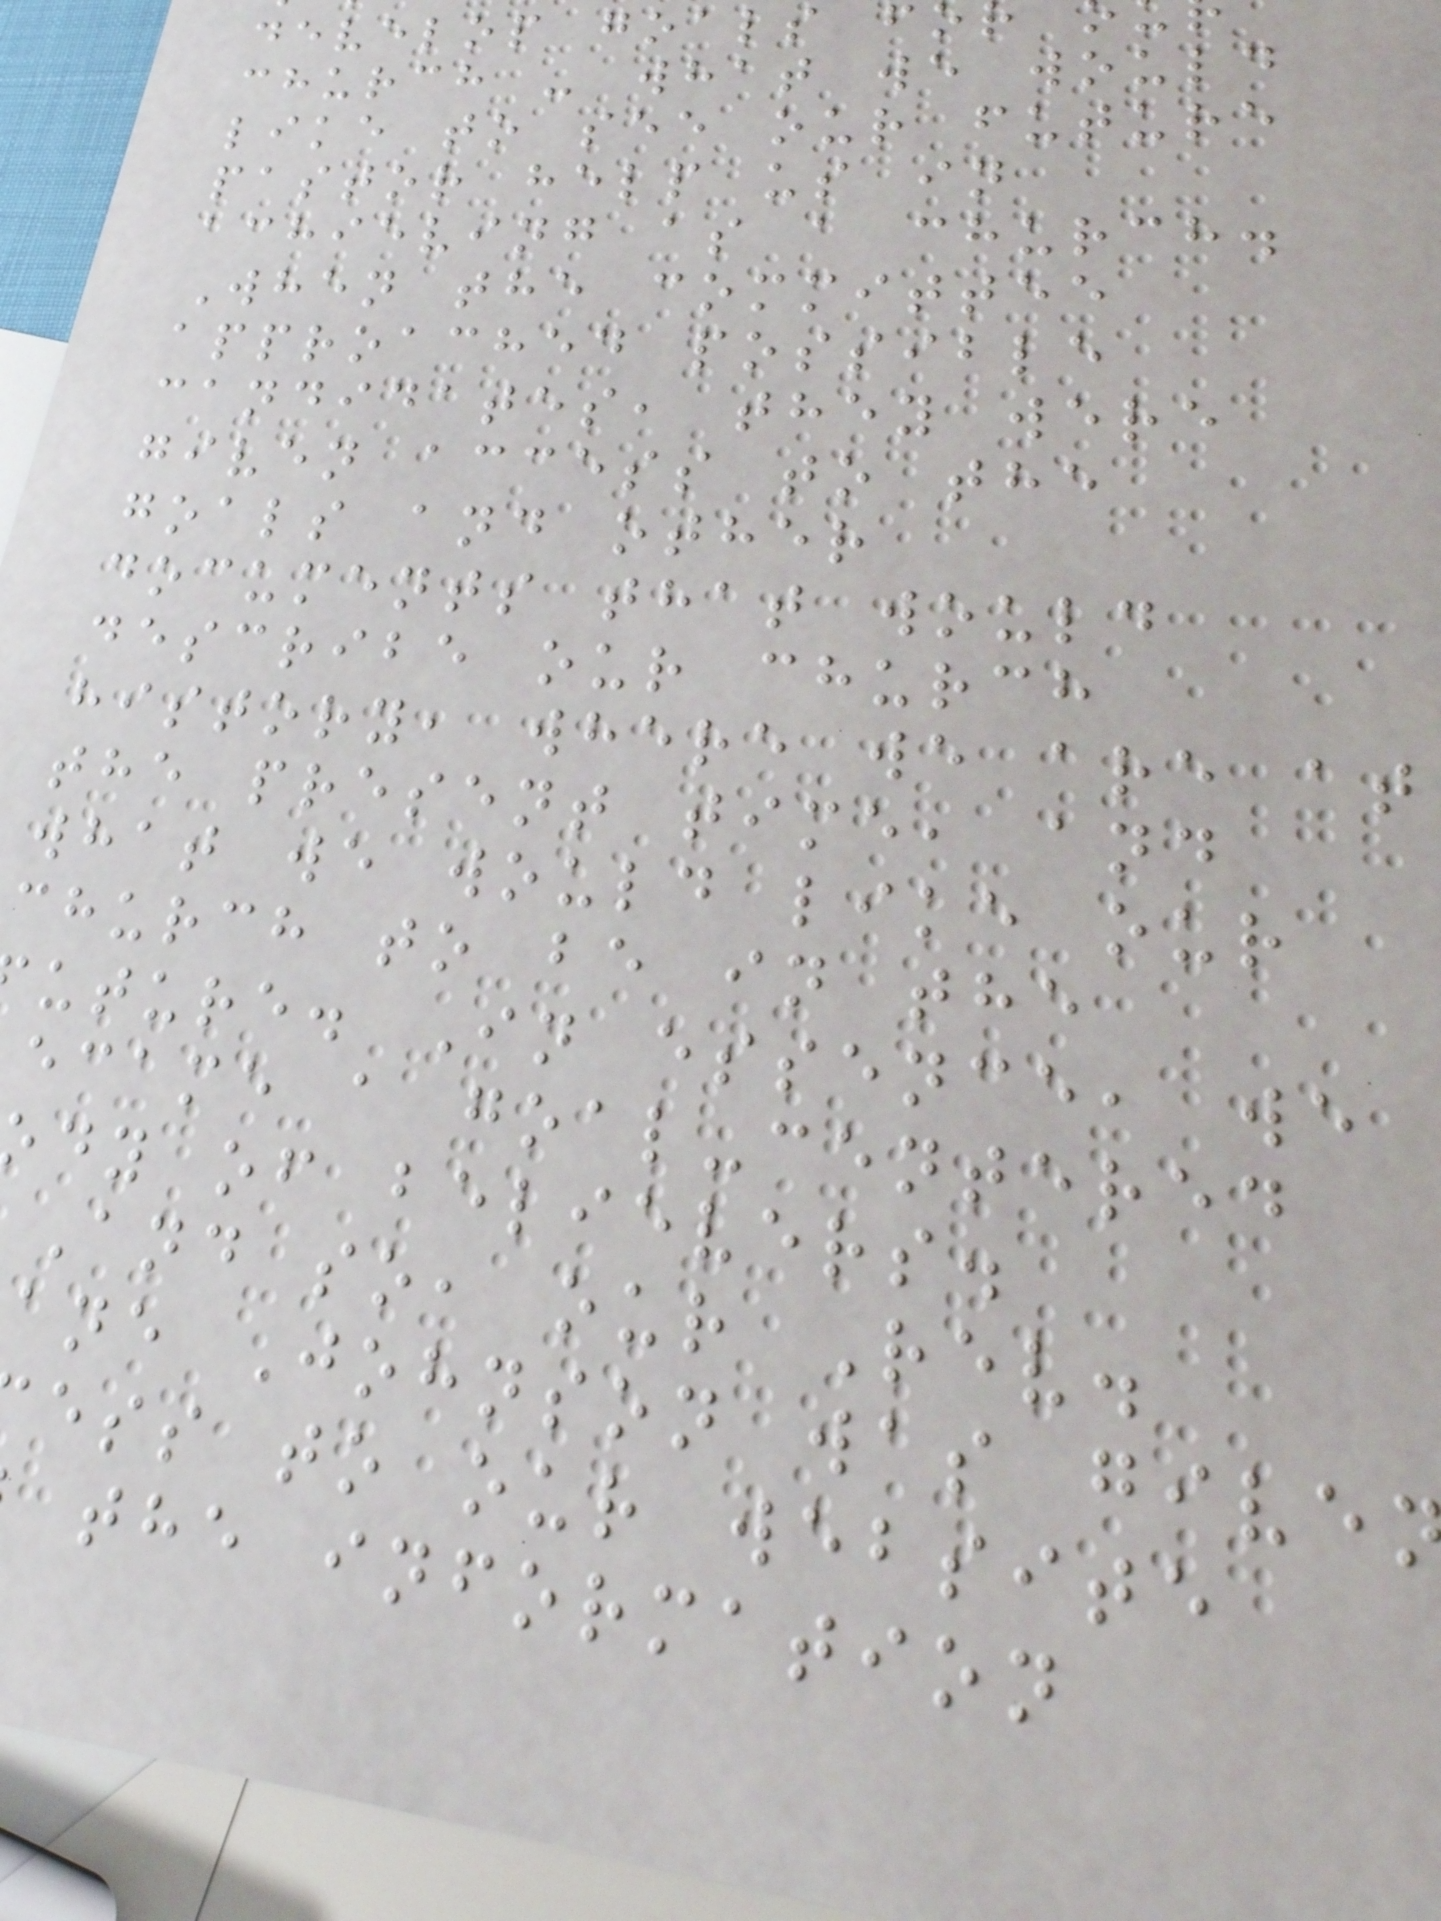develop goals f
church - what we would
like to see our future
pastor help us in
achieving as a church.
When the committee
approached possible
candidates, they were
given access to the
goals and other
documents that would
describe our church
history, where we are at
the present time, and
what we would like our
church to be in the
uture. In essence, we
ecame a goal-centered
dy of believers.
And so, our Rev.
ane Johnson was give
ess to our website
the information
